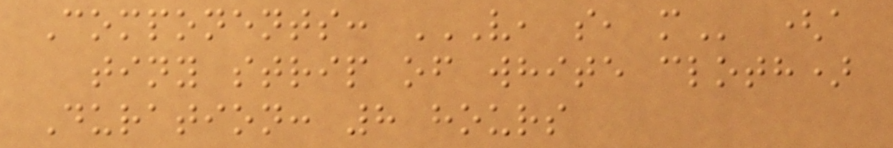Components: V, S, M (a
tiny strip of white cloth)
Duration: 8 hours
